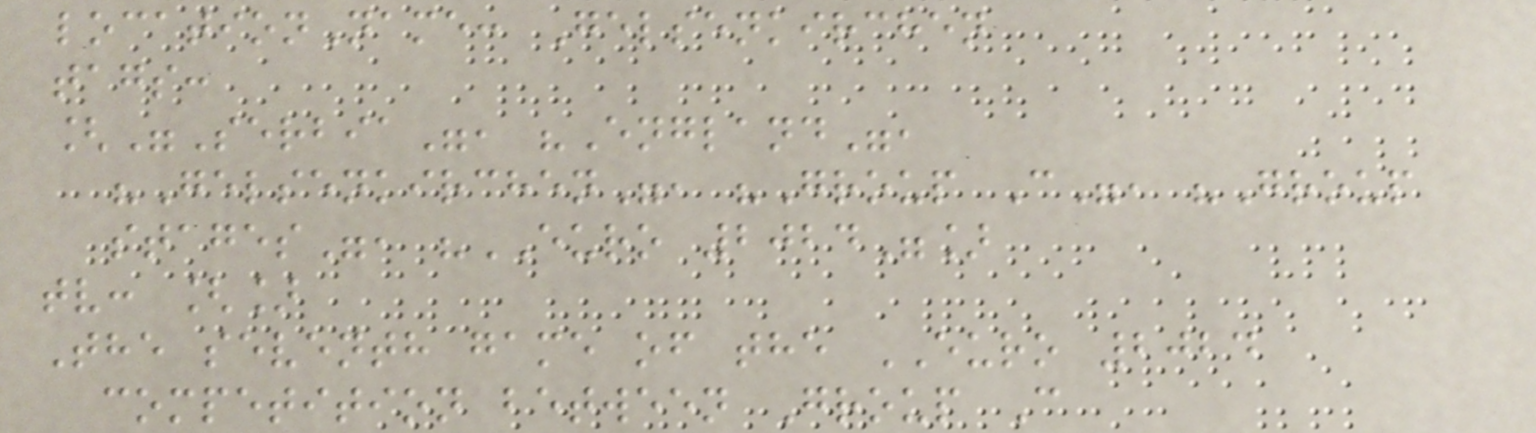locationName: Gelsenkirchen
tags:
["Serbia", "England",
"Gelsenkirchen", "Group C", "Group
stages", "EURO 2024"]
tv: []
The seventh game of the EURO 2024
competition between Group C
